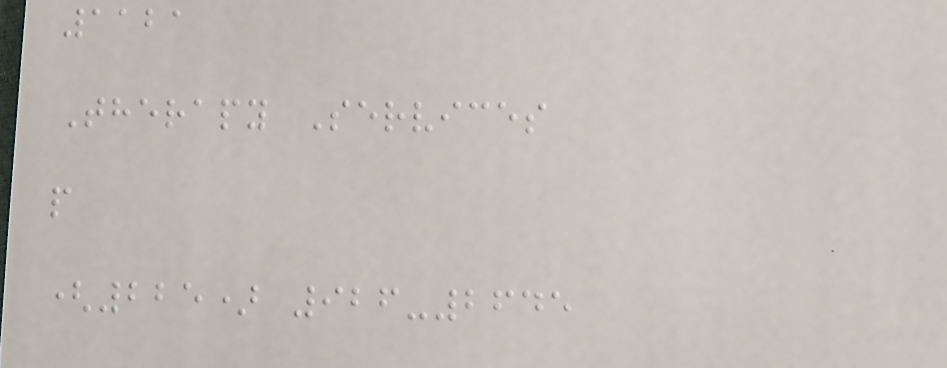1121
Therapy Services
p
(225) 926-2645
